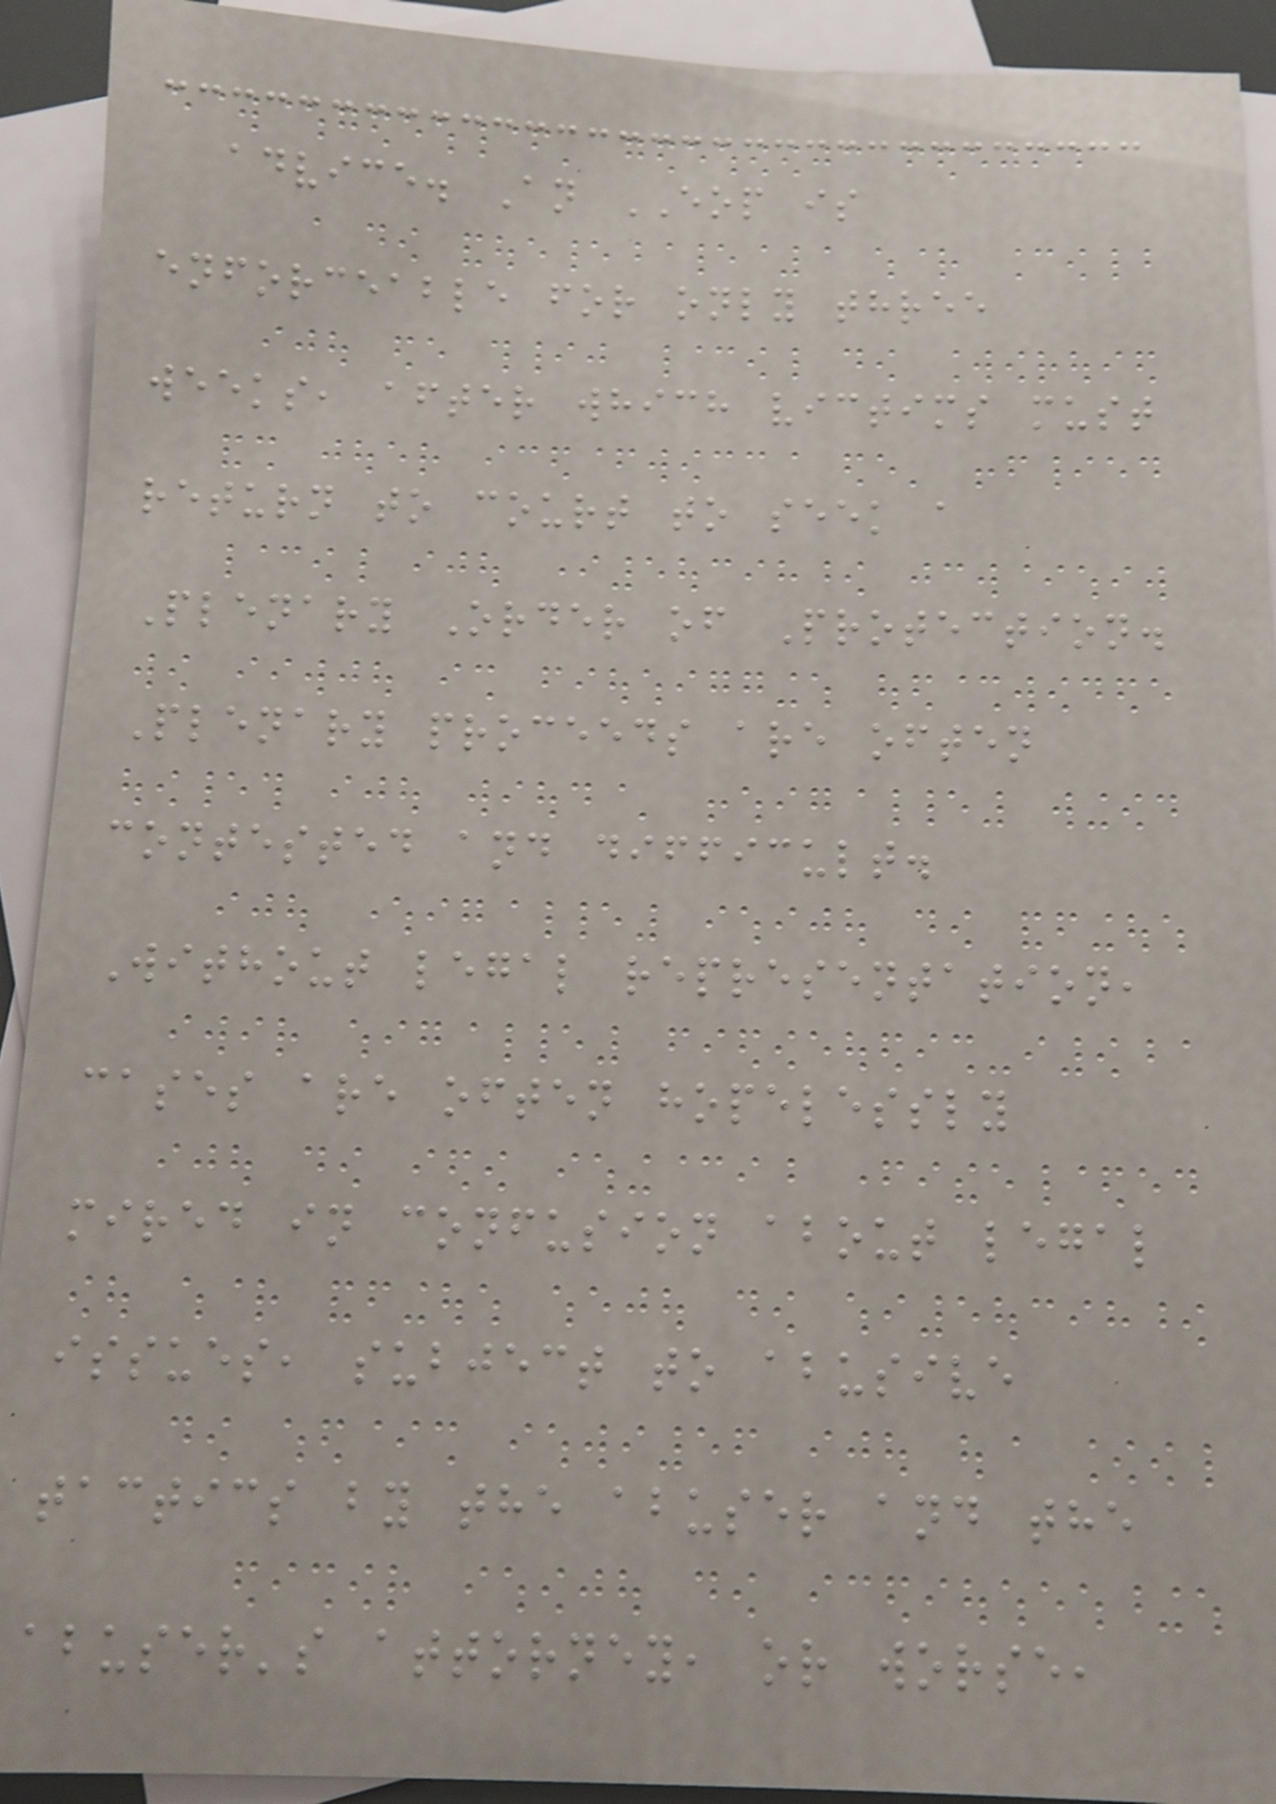advice. An EOP is
enforceable for only three
weeks, after which victims must
return to court to seek a
Plenary Order of Protection.
Plenary proceeds are often
contested and difficult.
Without legal representation,
cases are often hopelessly
mired in confusion about legal
issues, subject to abusive
tactics by the abuser and the
abuser's attorney, or worse,
